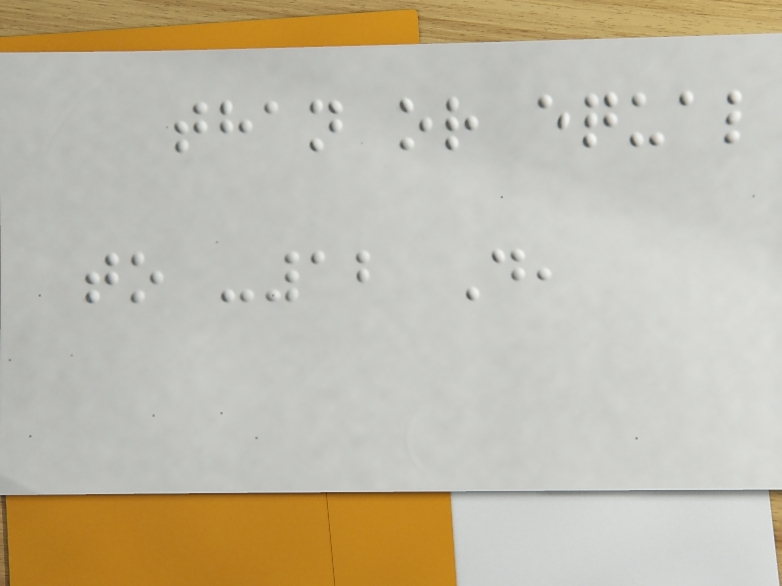than or equal
to -12 D,
